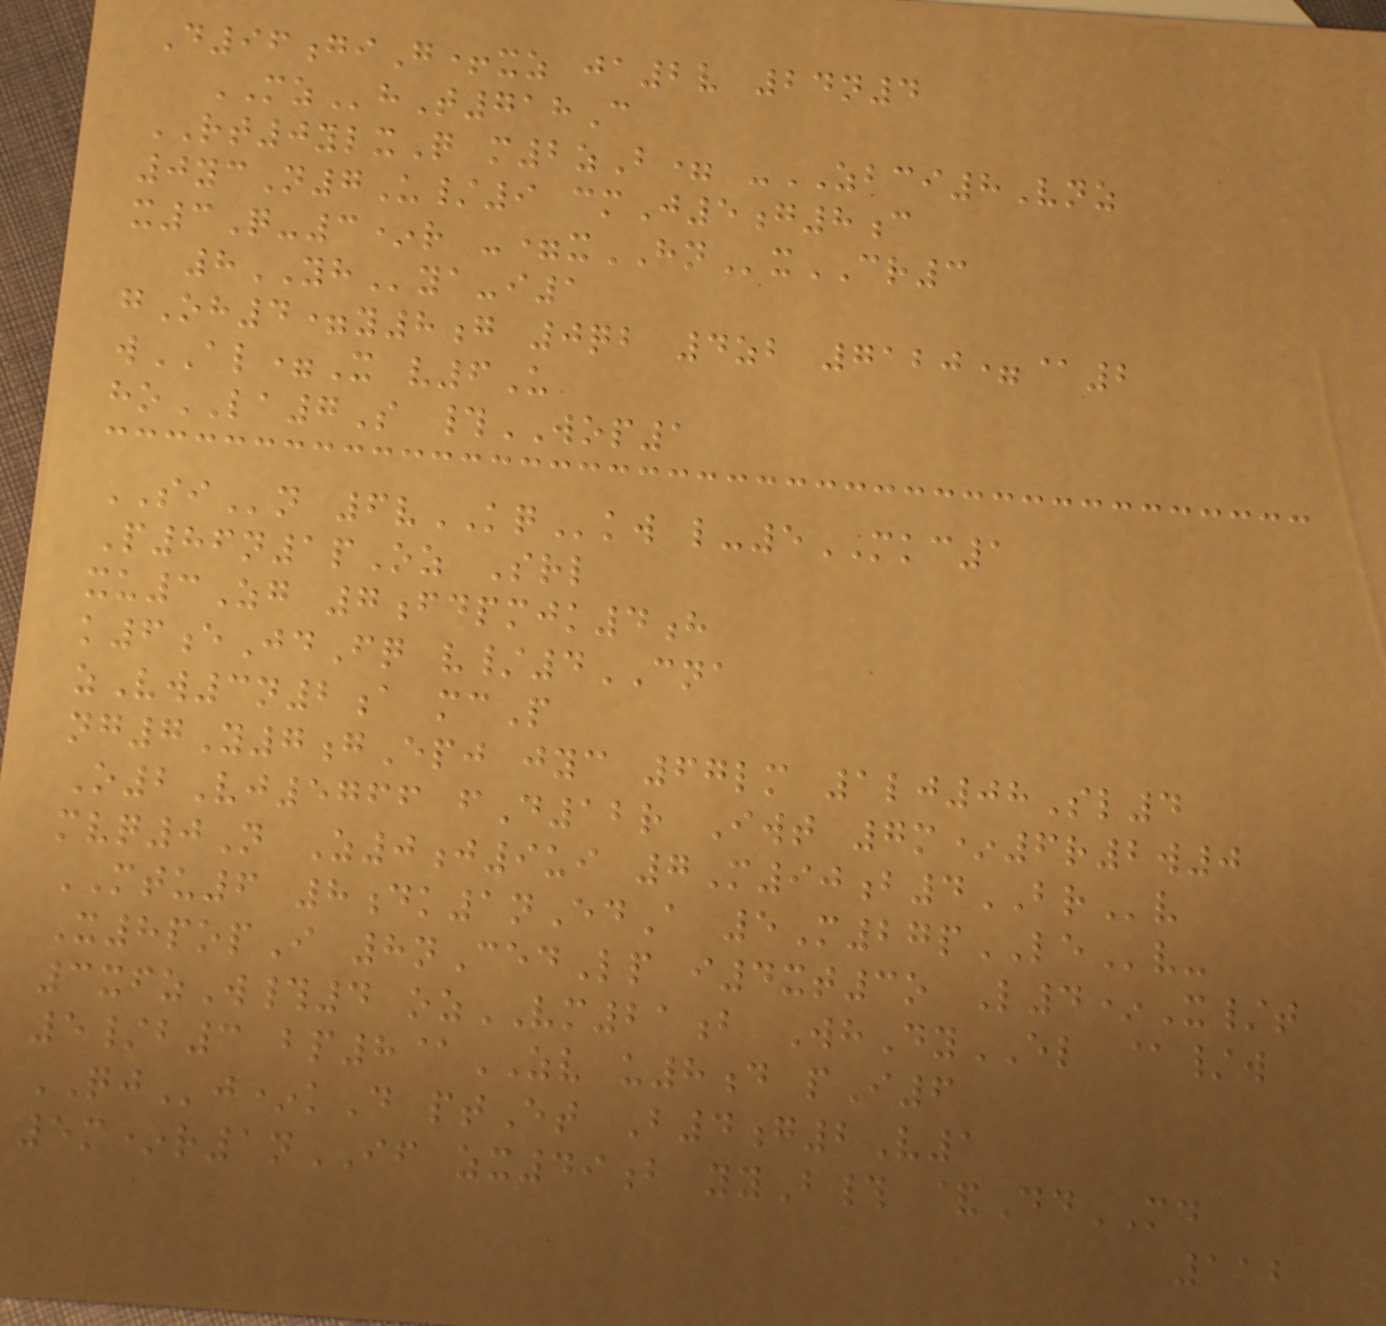D96giG+xz ja2v 24n4
MZhT718C
RT0ylxQ m2zB= -ZBCI8Vnz
0ycN7U/9 cmJ5g8c
x3Q-3*r -=xHNxCR3
8YHya-i1
gOh4=y8g 0qb 4zb 7120=@2
wAL=X v6U
hoLA7S #WOP1
SIn 6vKQkw l-5MKC1
P86n1pOz Srl
xu3Zg 7fdpmjk4h
k6eJdFq v/4CNA
zVw3n2a mcP
ng7Y7gEpj jyc 67lm 1lj08Sl4
O2Vj5766 fD12r Iwt 7m*6r2w0
mvq0N Z0j9ui 7M90b4BRv
MTU6 8dk1nEdA 5M27pLEv-
X8popI 8nCedLp i4xt3o L4*X/t
3xfzW#4 ozVM21b WhDyEL @/w
5/b3 bp8@ZV u8d pI6
QJj*kD ptEt B4g2V1
5m*r1nIF zx49b yyB# &DdMD
112
